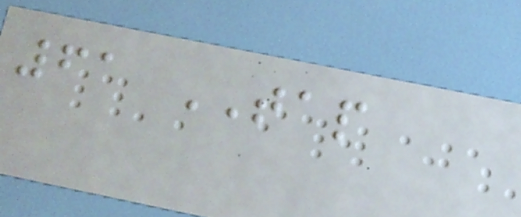61 TAP
